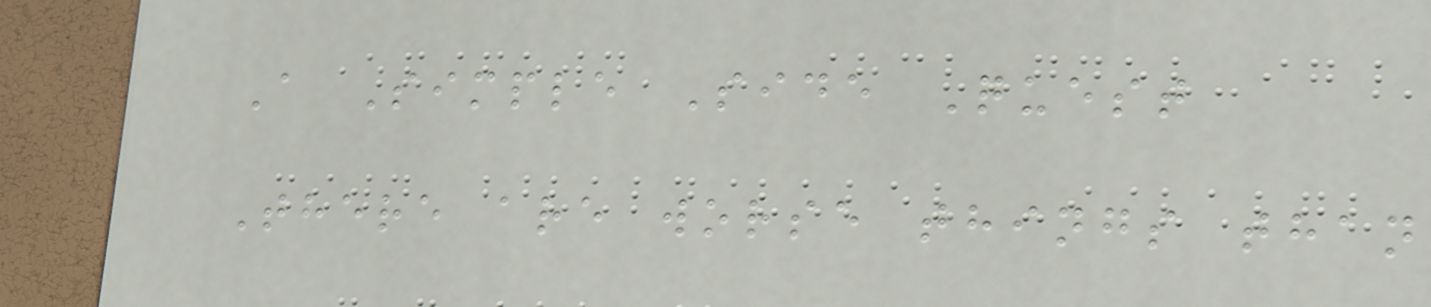A Simple Side Quest
There are worse things than
